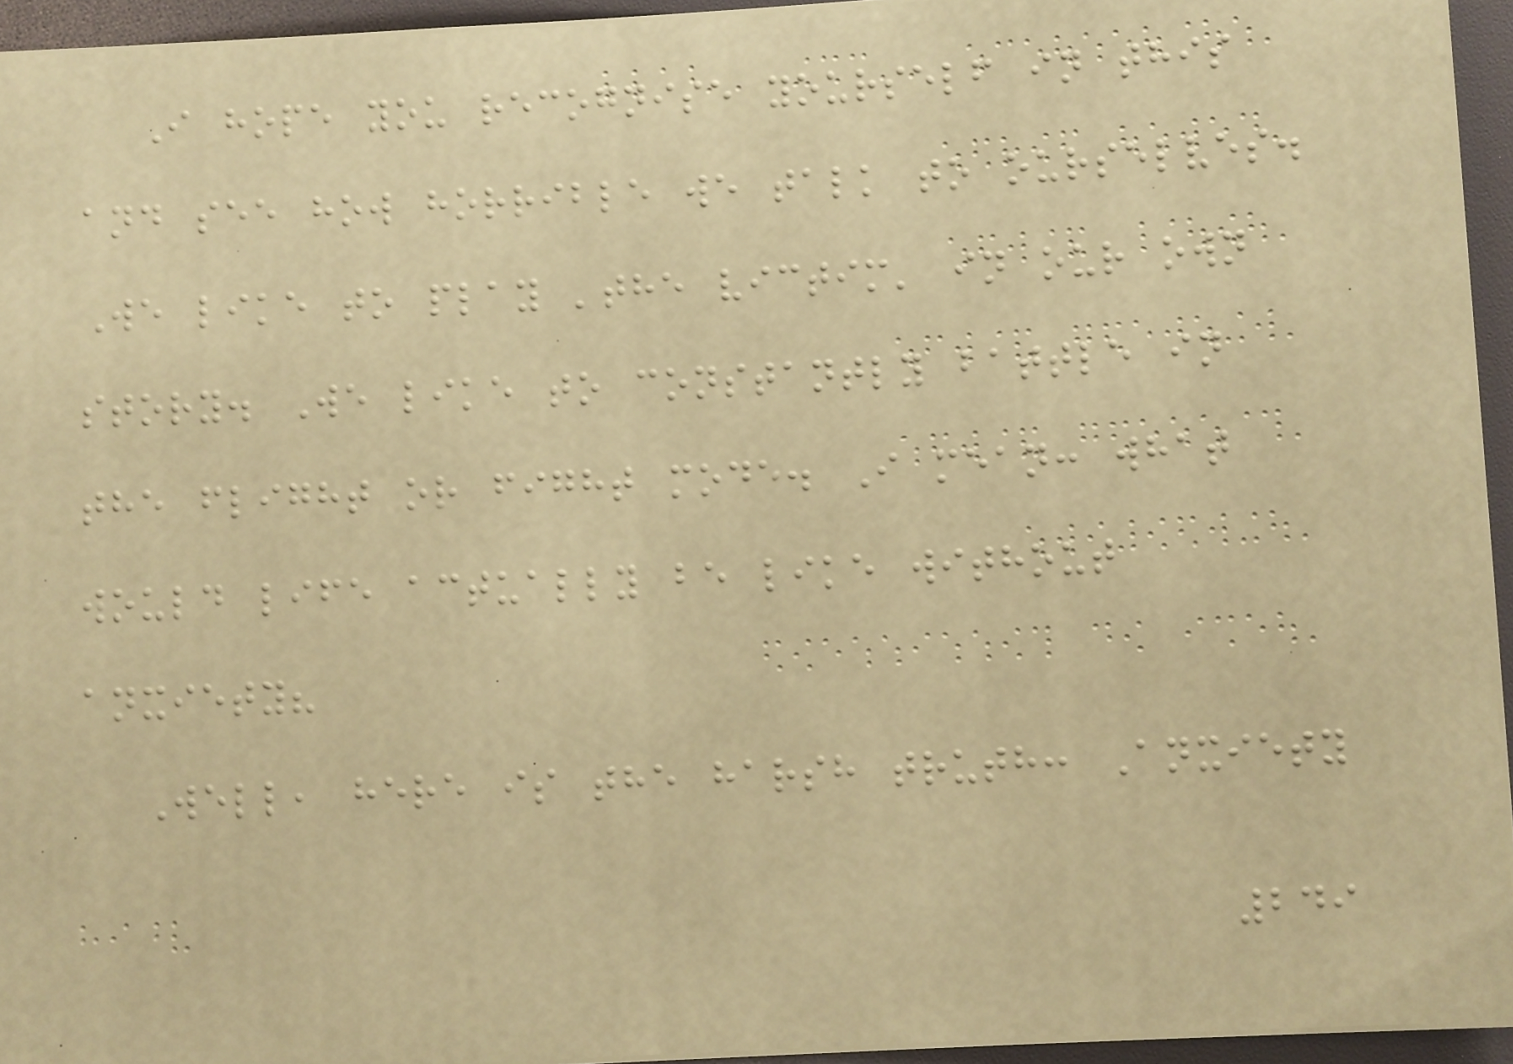I hope you recognise yourself in this
and see how horrible we talk to ourselves.
We like to play 'the victim' in our own
story. We like to constantly battle in
the flight or fight mode. I mean: what
would life actually be like without
anxiety?
Well, here is the harsh truth: Anxiety
249
